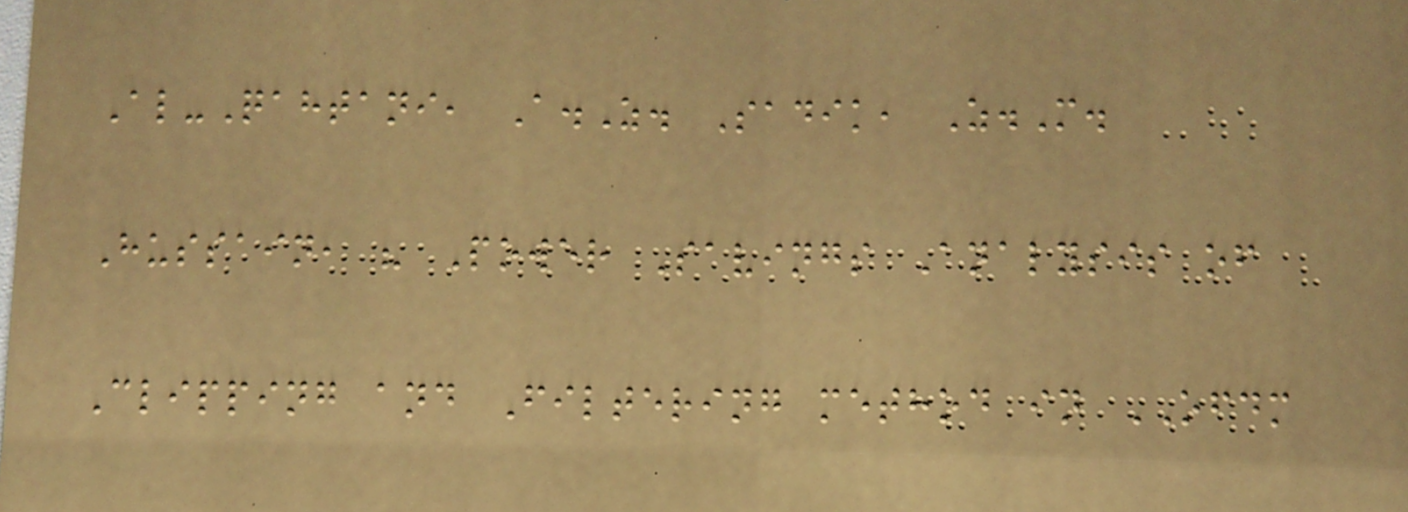Al-Qahtani, A.Z. Sadik, Z.M.
Hussain, " Power Savings Analysis of
Clipping and Filtering method in OFDM
